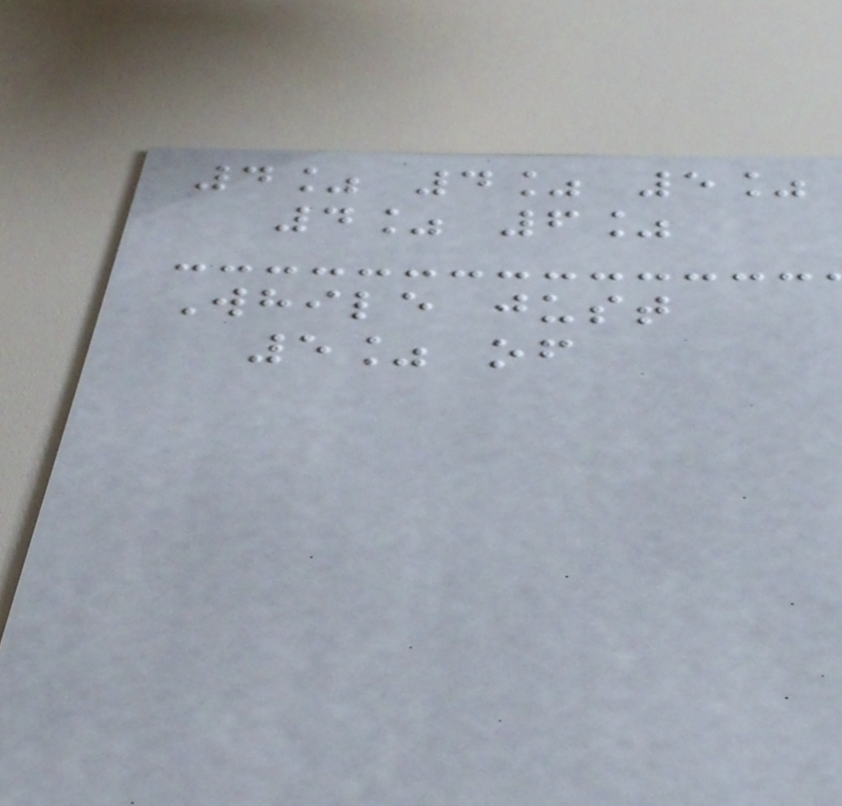4% 4% 5%
4% 6%
While just
5% of
